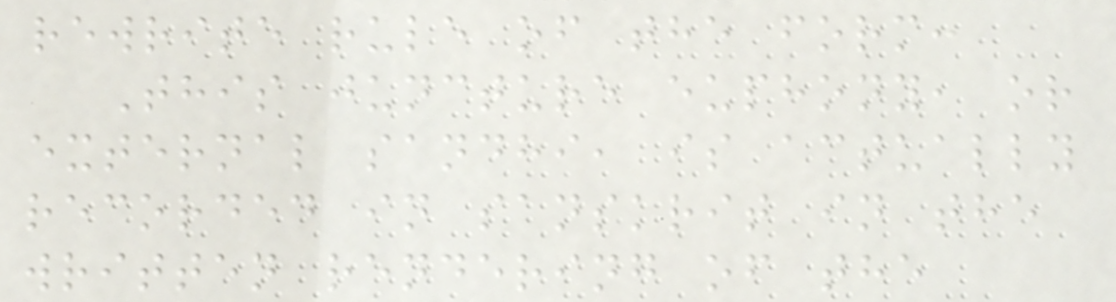rewrite rule of the form:
This juncture euphony, or
external sandhi, is actually
recorded in sanskrit in the
written rendering of the
